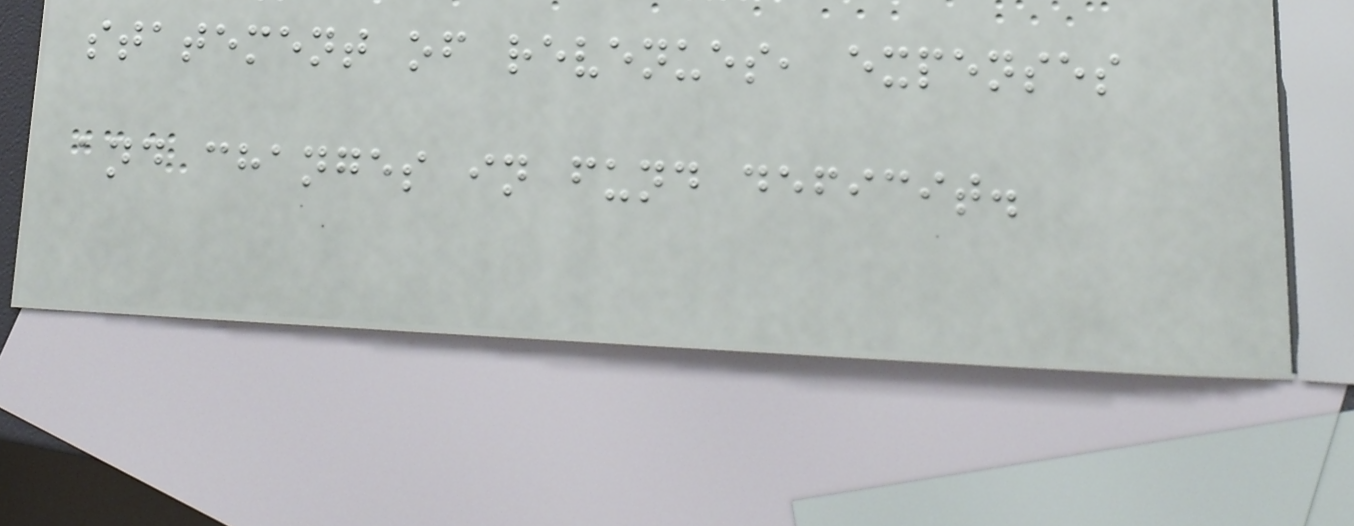statement of revenues, expenses
and changes in fund deficit.
